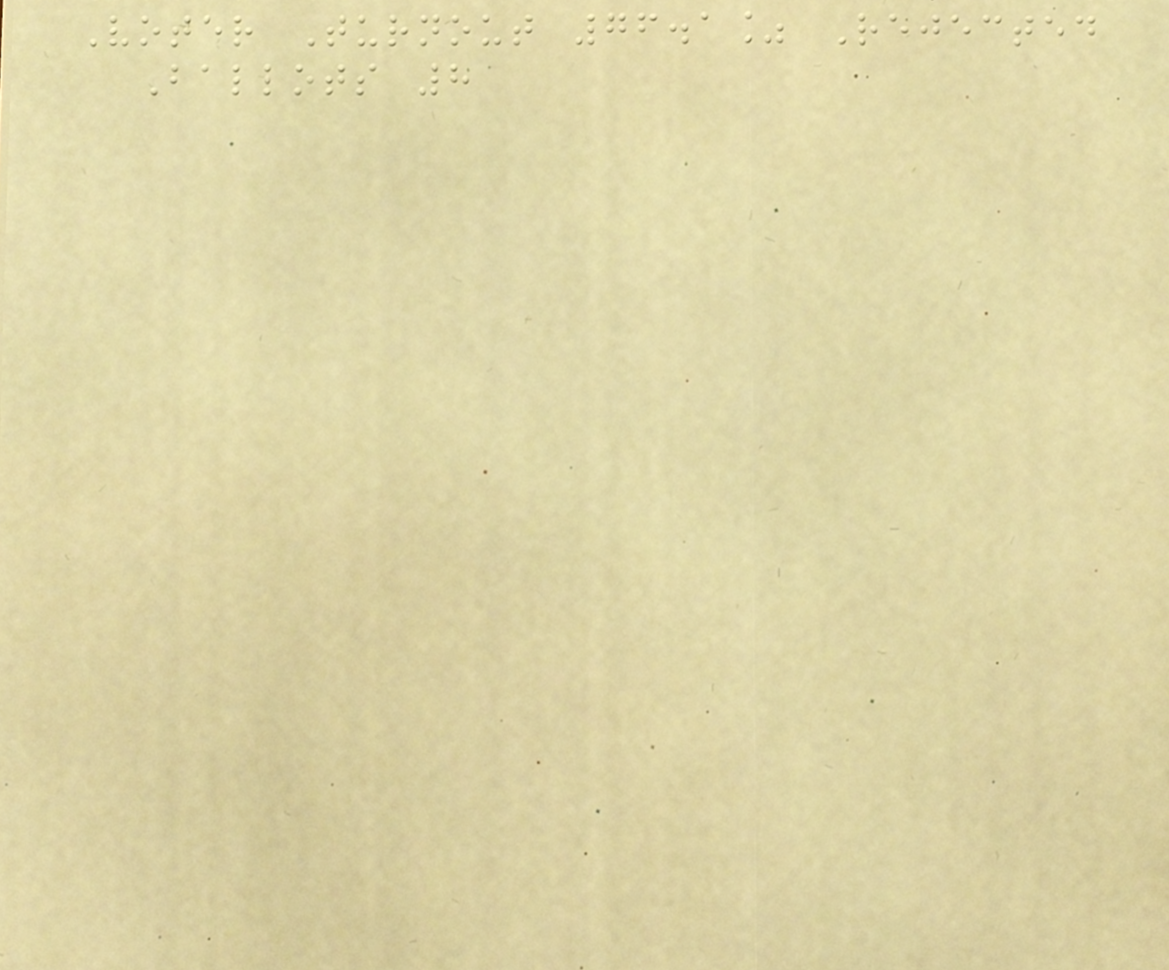Voter Turnout 76.1% Rejected
Ballots 8
